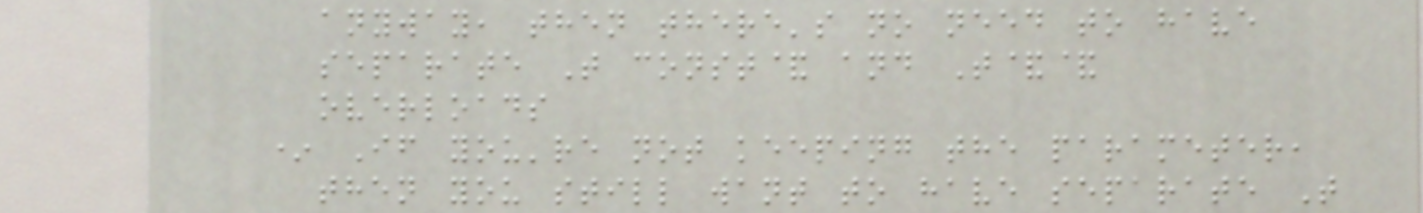anyway, then there's no need to have
separate T const& and T&&
overloads
* If you're not keeping the parameter,
then you still want to have separate T
